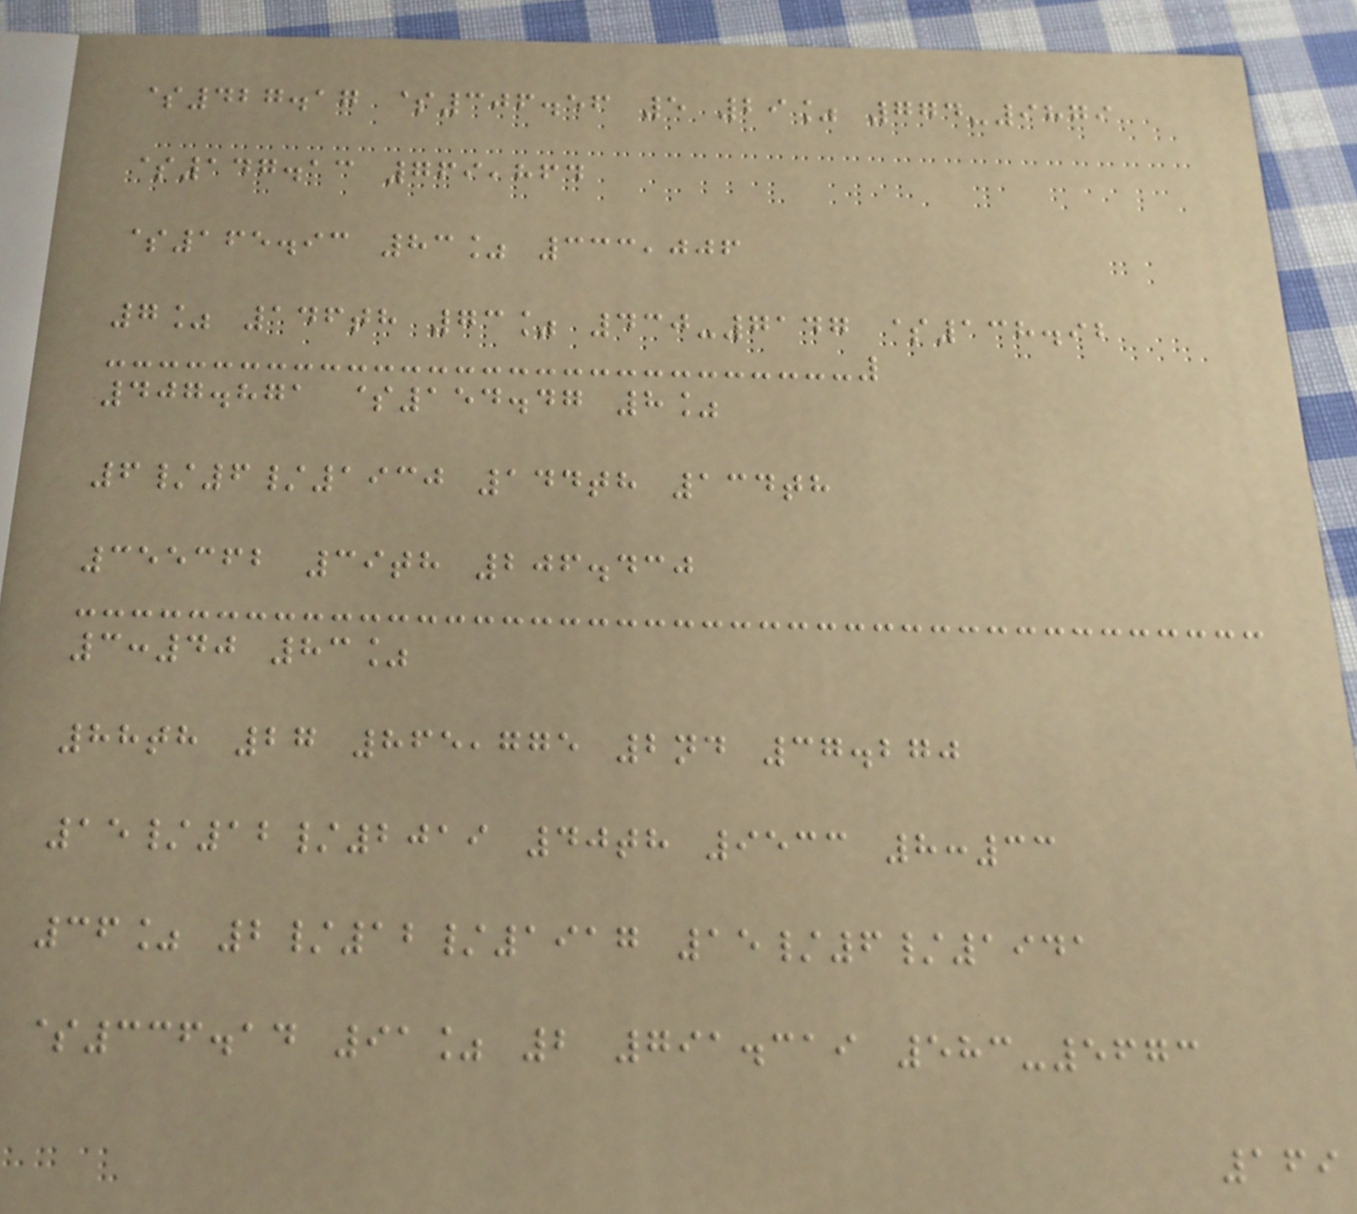$427.17 $306.56 5 29% 774-9879
$147.13 769,864
$165.93 83% 333,006
7% 146th 73% 430-7147 $138.92
407.871 $154.47 8%
6/6/1930 144th 134th
355362 39th 206.430
3:40 83%
88th 27 865,775 2nd 37.270
15/12/2019 40th 9533 8:33
36% 2/12/1917 15/6/1941
$336.14 91% 2 791.319 583-5673
169
